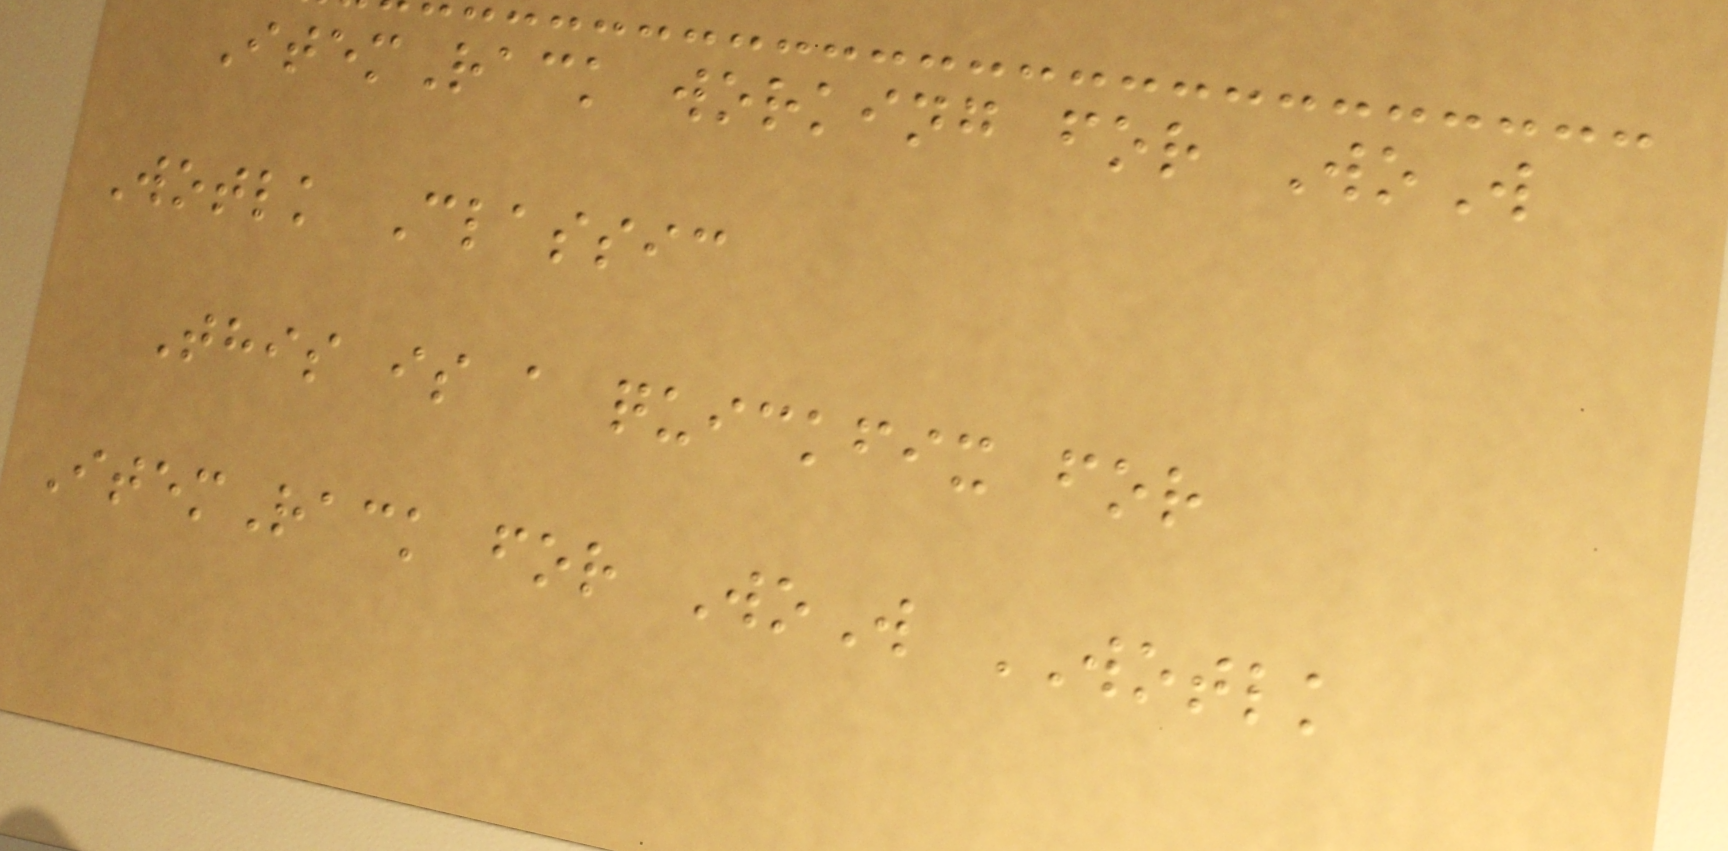ItemRack working for WoW
Wotlk Classic
This is a quickfix for
ItemRack for WoW WOTLK
